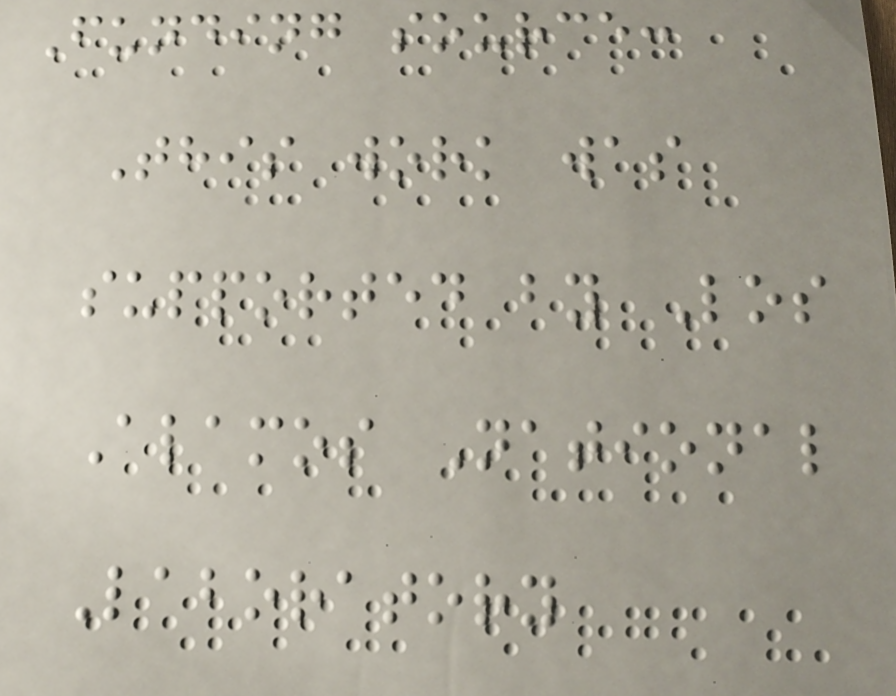Funding source:
This work was
supported by Los
Alamos National
Laboratory
